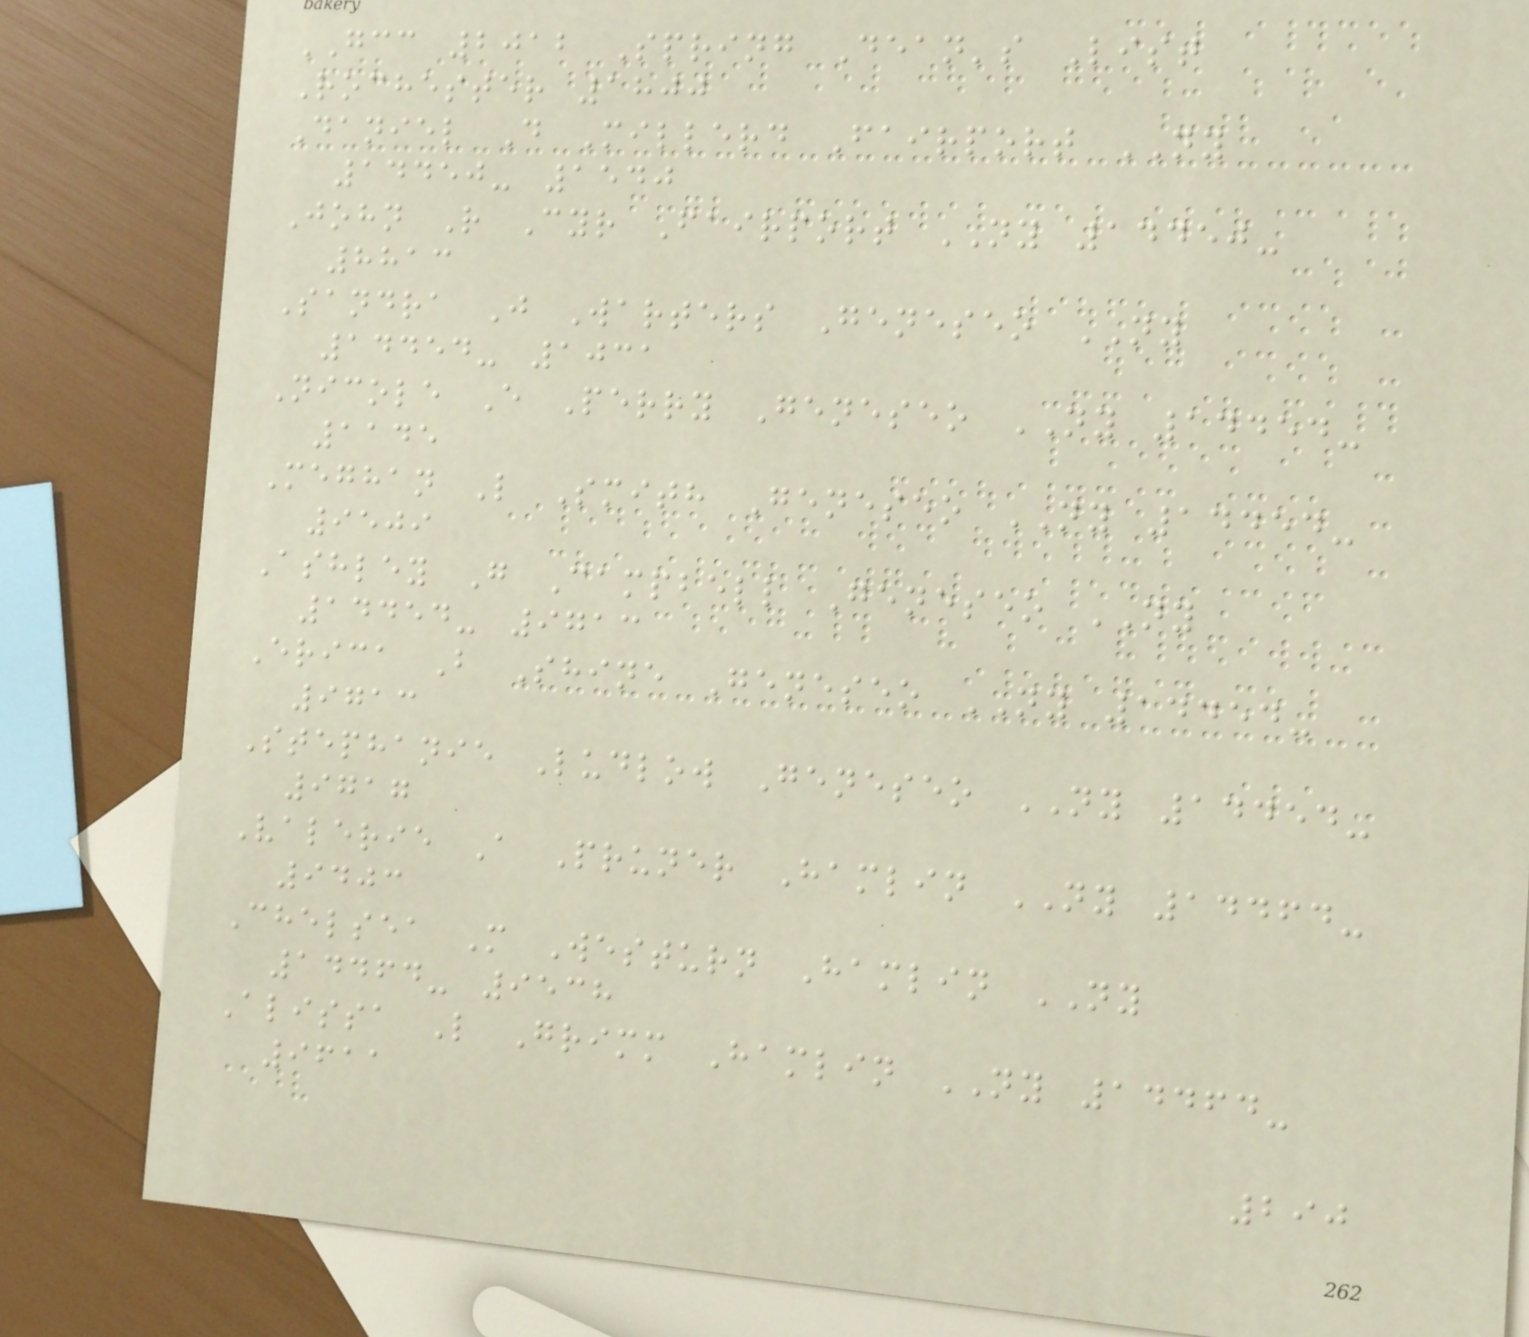GCC 2012 Spring Dean's List
Rochester 1800
Daniel D Millerd Fairport NY
14450- 1540
John R Cyr Fairport NY 14450-
8813
Sandra J Warters Geneseo NY
14454- 1031
Nicole E Perry Geneseo NY 14454-
1145
Meghan L Smith Geneseo NY 14454-
9509
Ashley G Campbell Geneseo NY
14454- 9713
Erica B Shine Geneseo NY 14454-
9713
Stephanie Ludlow Geneseo NY 14454-
9717
Valerie A Pruner Hamlin NY 14464-
9403
Chelsea M Westurn Hamlin NY
14464- 9538
Alissa L Grimm Hamlin NY 14464-
9611
290
